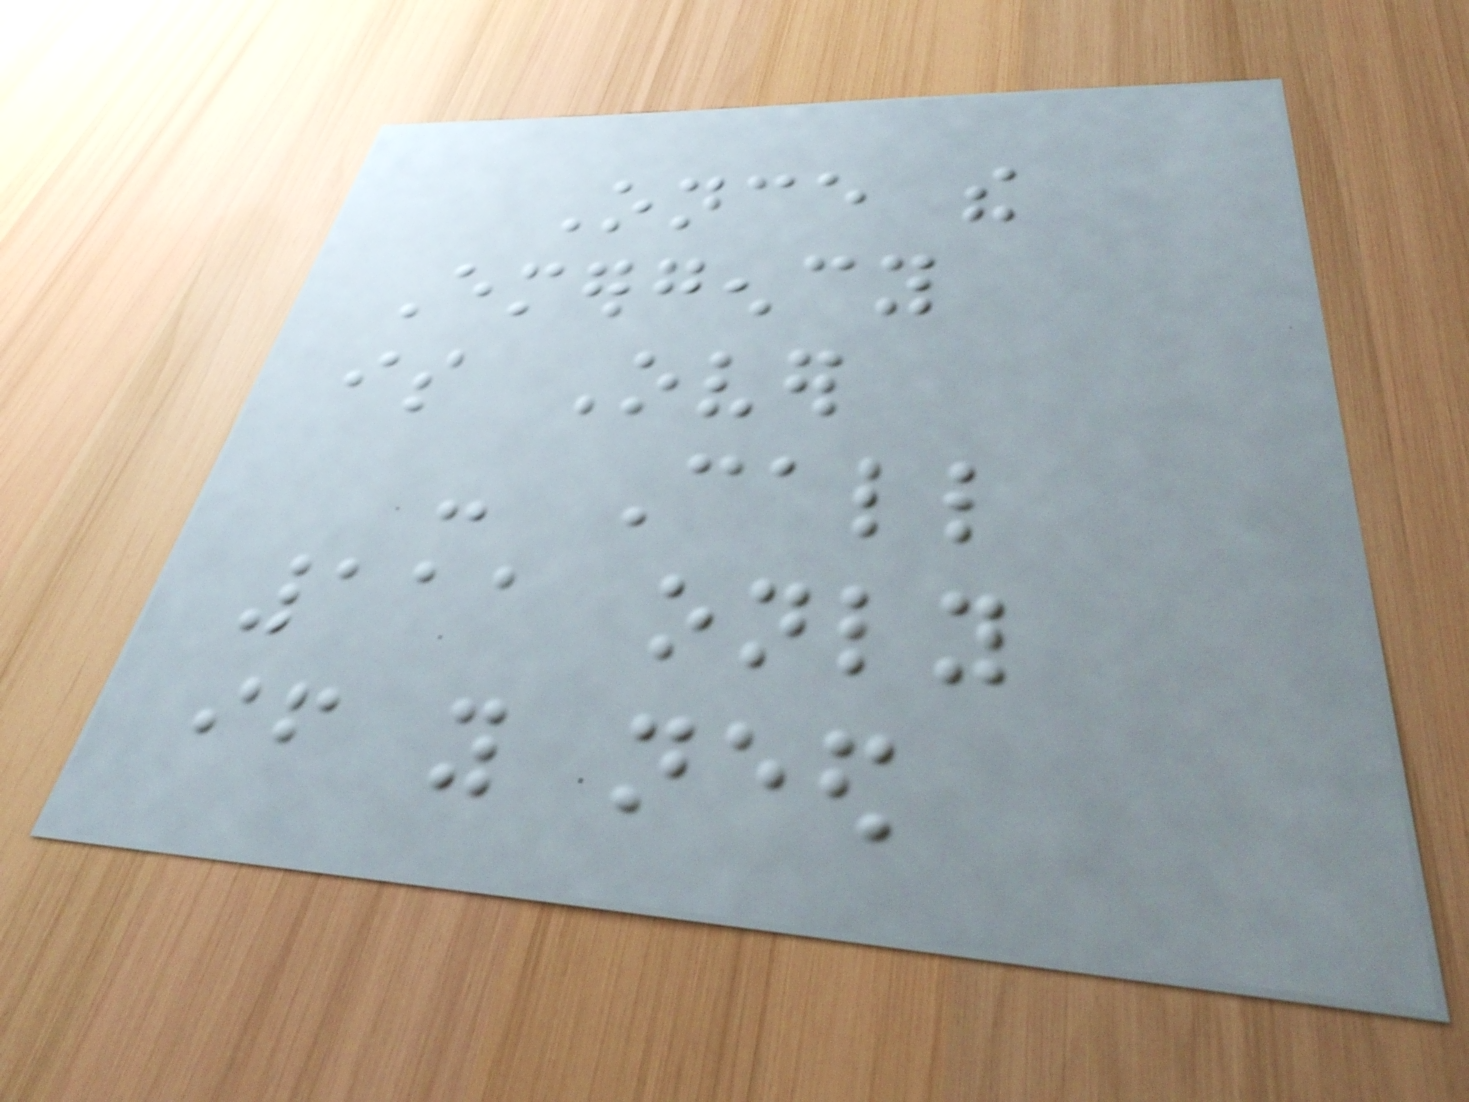Once the
Emergency
is Over
- Call
111 only
if you need
